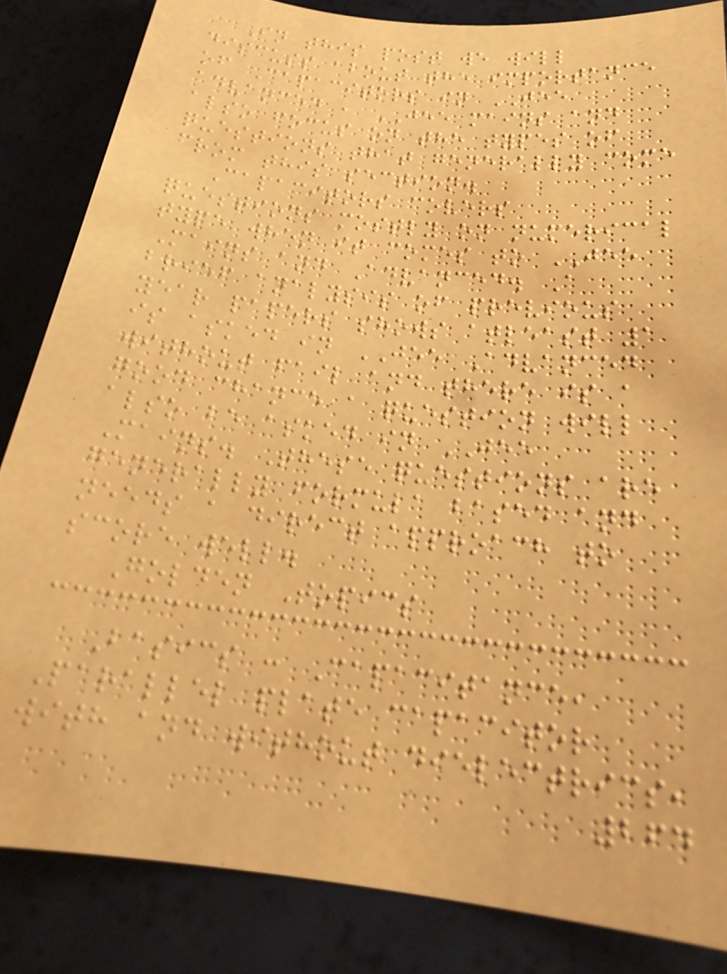In this post we will
discuss about the importance
of Capacitors in JEE
advanced , JEE mains and
also focus on the types of
questions that generally come
from this section.
Capacitors covers
questions mostly on numerical
type when it comes to JEE
Mains and Advanced. A
brief analysis of previous
year papers shows atleast 1
is asked in JEE Advanced
without fail and there is a
good chance a question will
also be asked in JEE
Mains. These questions are
generally formula based and
needs a direct approach to
score well.
Golden Topics
Basics : Capacitance,
Parallel plate capacitor
with and without dielectrics,
264
